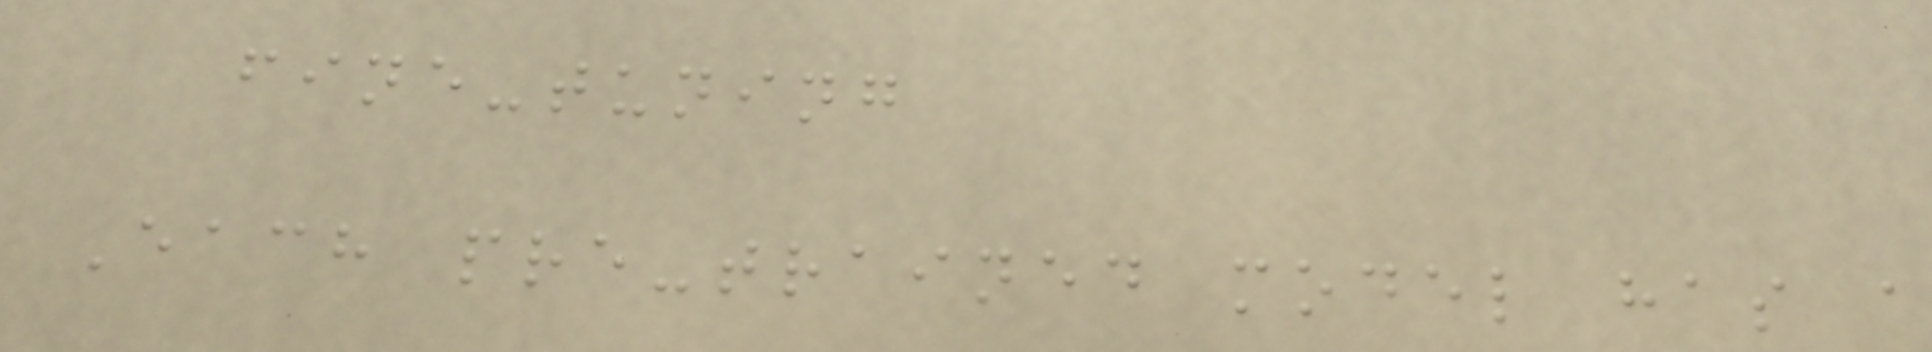fine-tuning
Each pre-trained model has a
